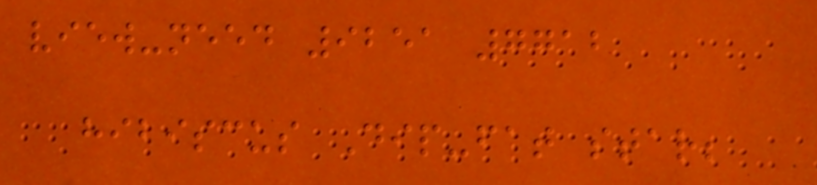view-need 9251 7712
hibiscus Dip-fat star;
